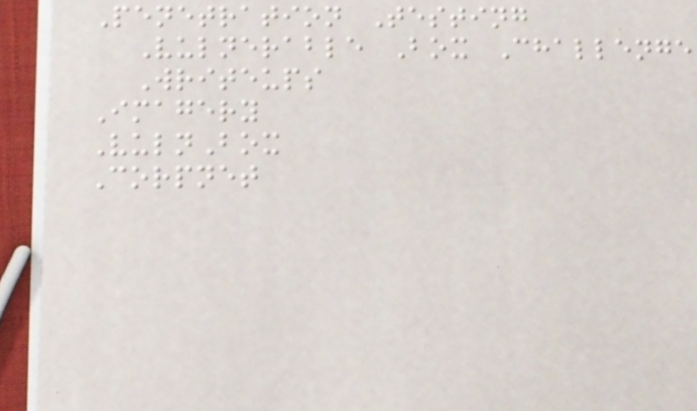Penetration Testing
Vulnerable Box Challenge
Writeups
Imagery
VulnBox
Corpnet
